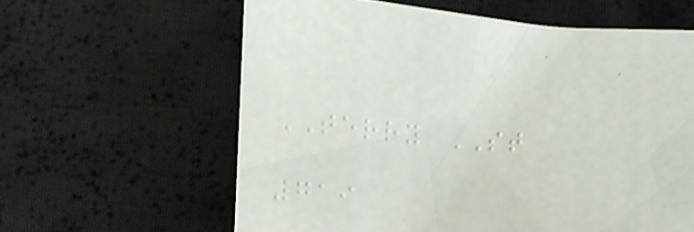TERRY ST
719
